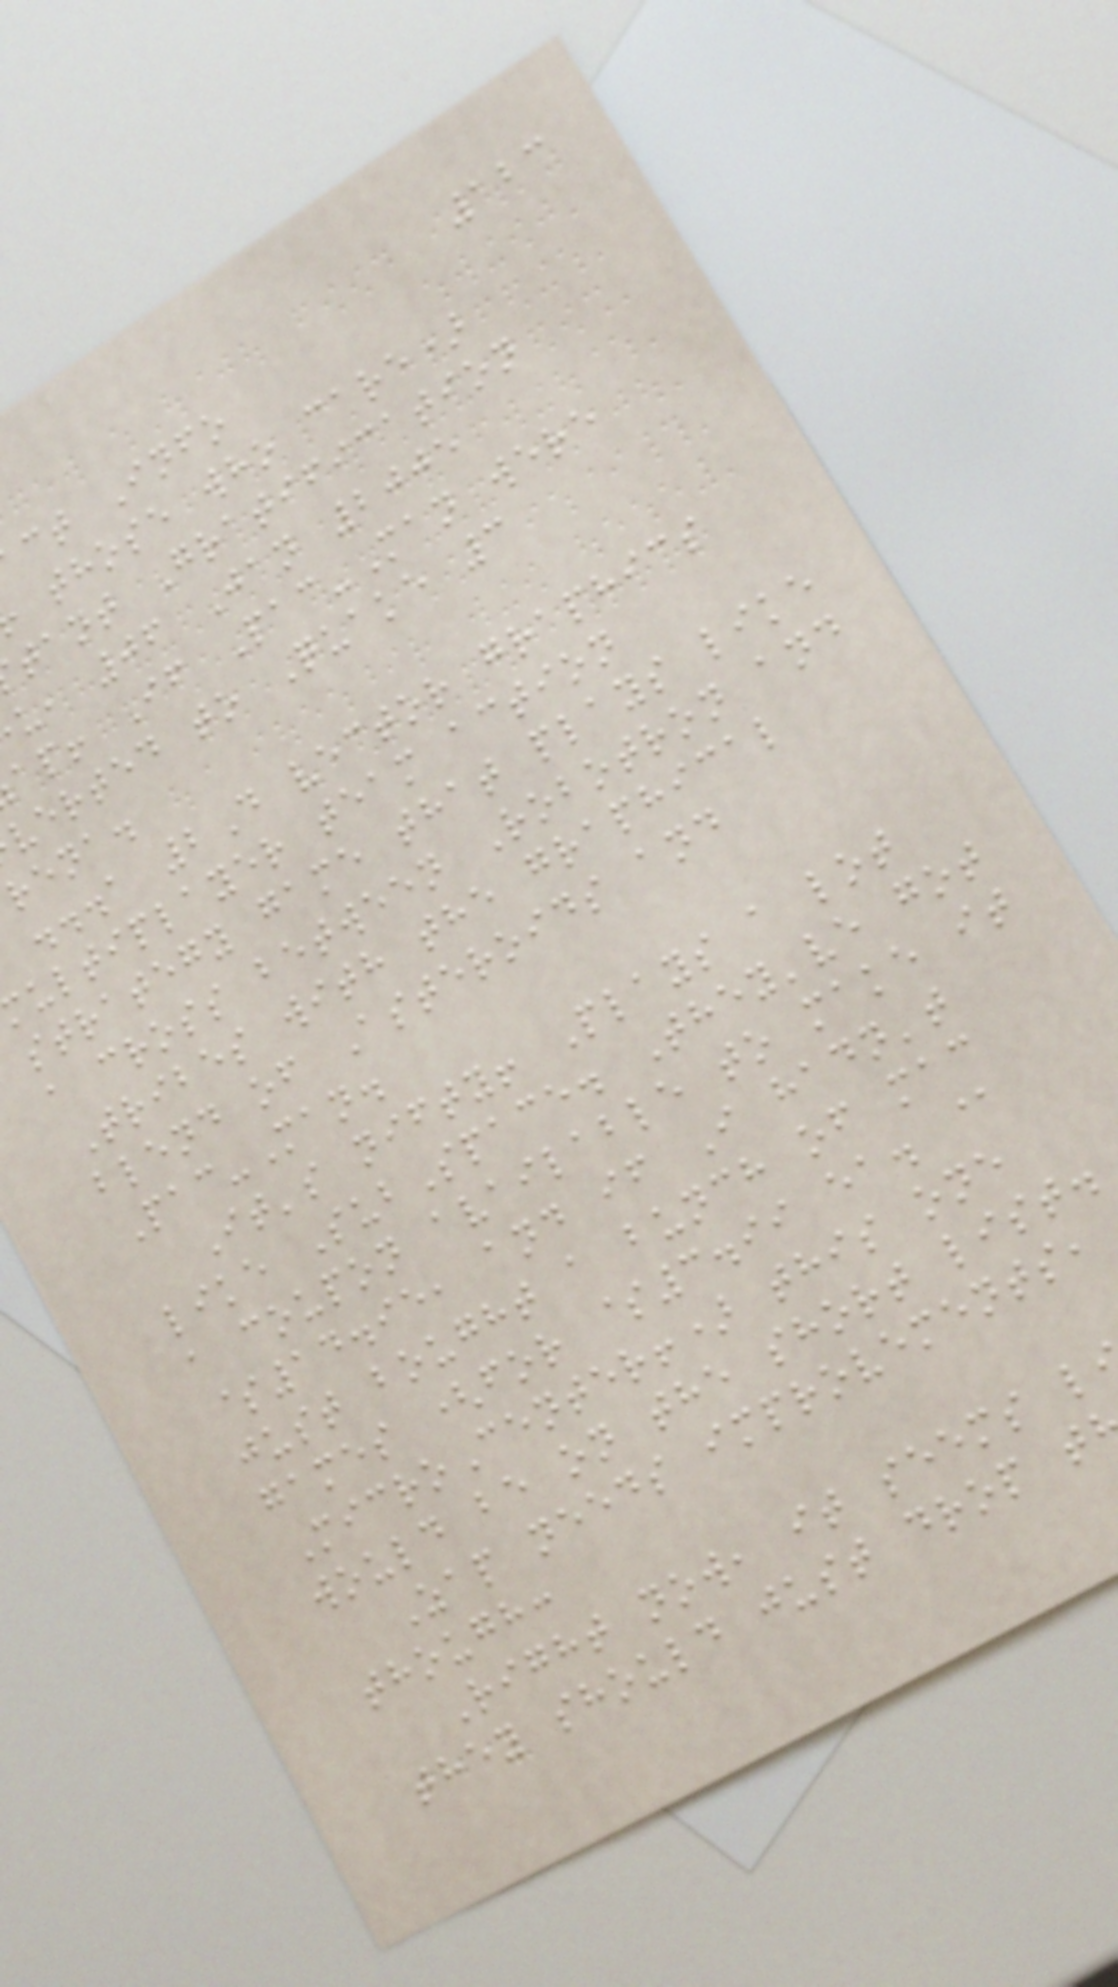123
ct Info
those who care)
tant Gratification
u, 06 Jan 2005
ap! If Pac-Man were
verted to Quake 3
rena.
...a 2D vector graphics
ultiplayer team action
strategy game that plays like
a cross between Robotron and
Tribes with the graphical
blend of Asteroids and
Pac-Man.
It's nifty! Plays a lot
like SubSpace. They've got
a coupon available to make it
$14.95, and if I hadn't
just bought a bunch of mac
games (for $3.99 ea. @
MicroCenter!) this one
would be on the short list.
Zap needs improvements,
though:
Right now, it seems l
they should just drop t
